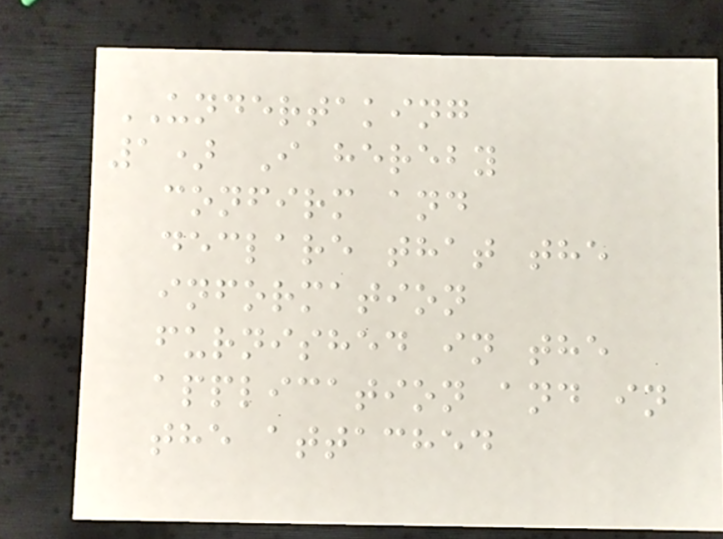UNDERTAKING
1) I hereby
confirm and
declare that the
information
furnished in the
application and in
the attached
